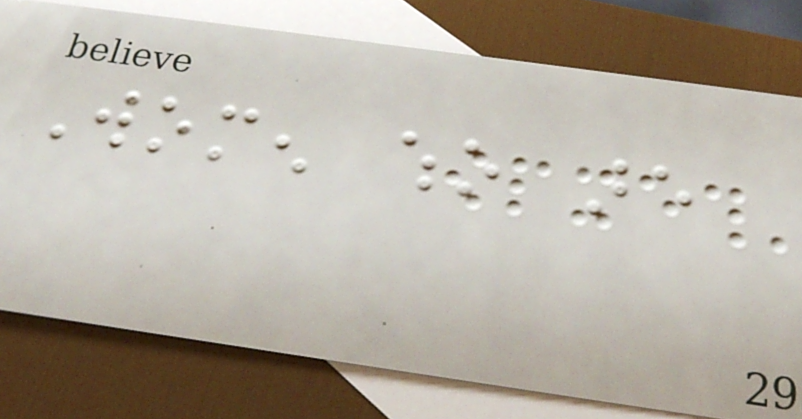Women who are
